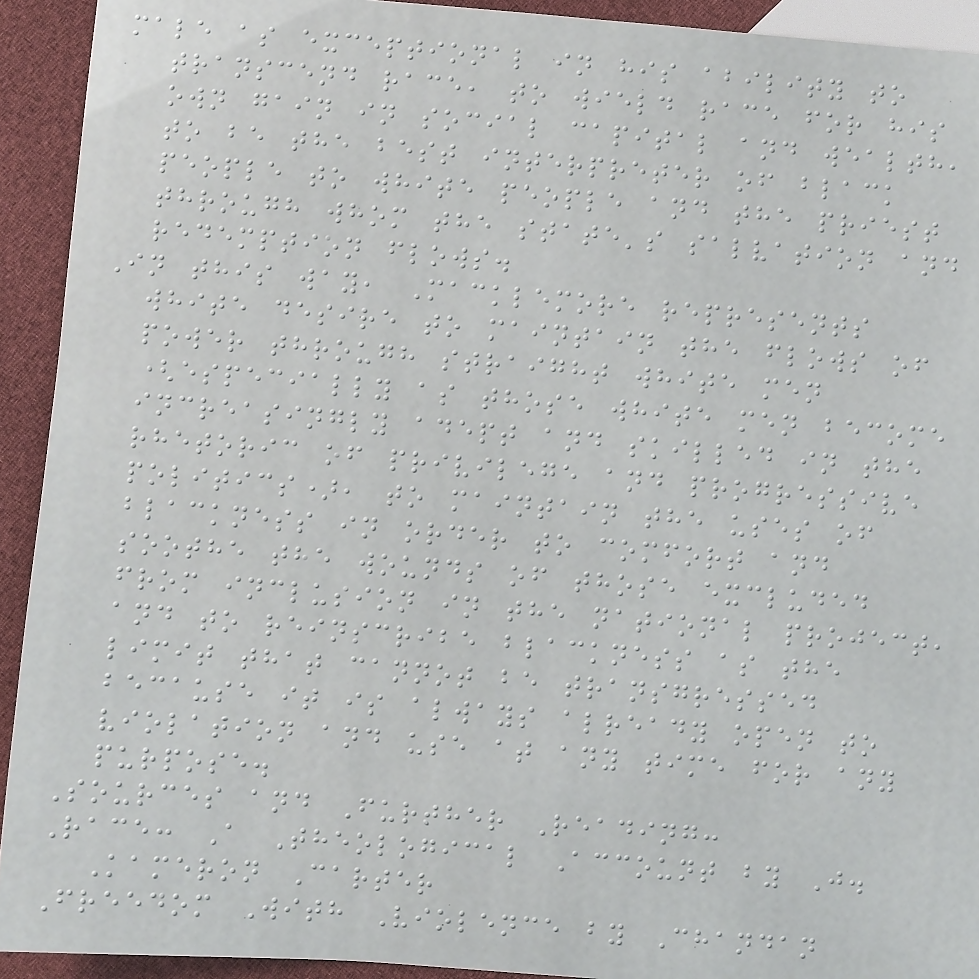male as exceptional in his ability to
transcend race, to wield race for his
own gain in social capital and wealth,
to be the best interpreter of black
people to white people and the priest
through whom the state's salvation and
redemption flows.
In this way, Macklemore represents
white desire to maintain the flows of
power through straight white men
(especially as those white men become
increasingly adept and skilled in the
rhetoric of privilege and progressive
politics), to maintain the uses of
blackness in order to comfort and
soothe the wounds of those excluded
from inclusion in the national project,
and to reinscribe blackness as the
limit that cannot be transgressed
because it is always already open to
violation and use at any time for any
purpose.
Sources and Further Reading:
Race: A Theological Account by J.
Kameron Carter
Freedom With Violence by Chandan
